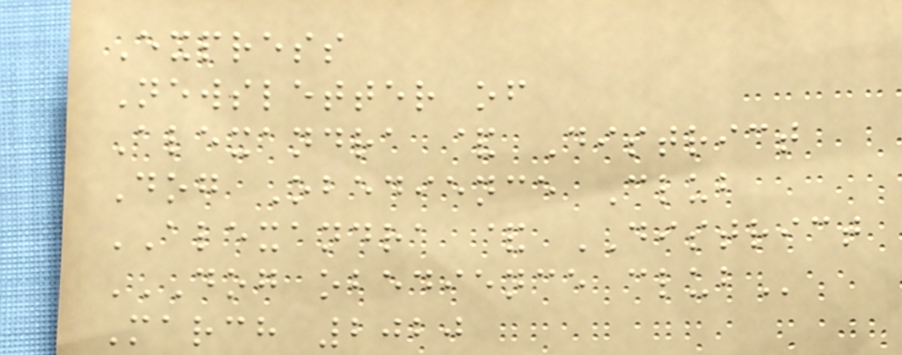Express
Newsletter of
Alexandra & District
Dog Obedience Club
ALEXANDRA & DISTRICT
DOG OBEDIENCE CLUB
March 2020
